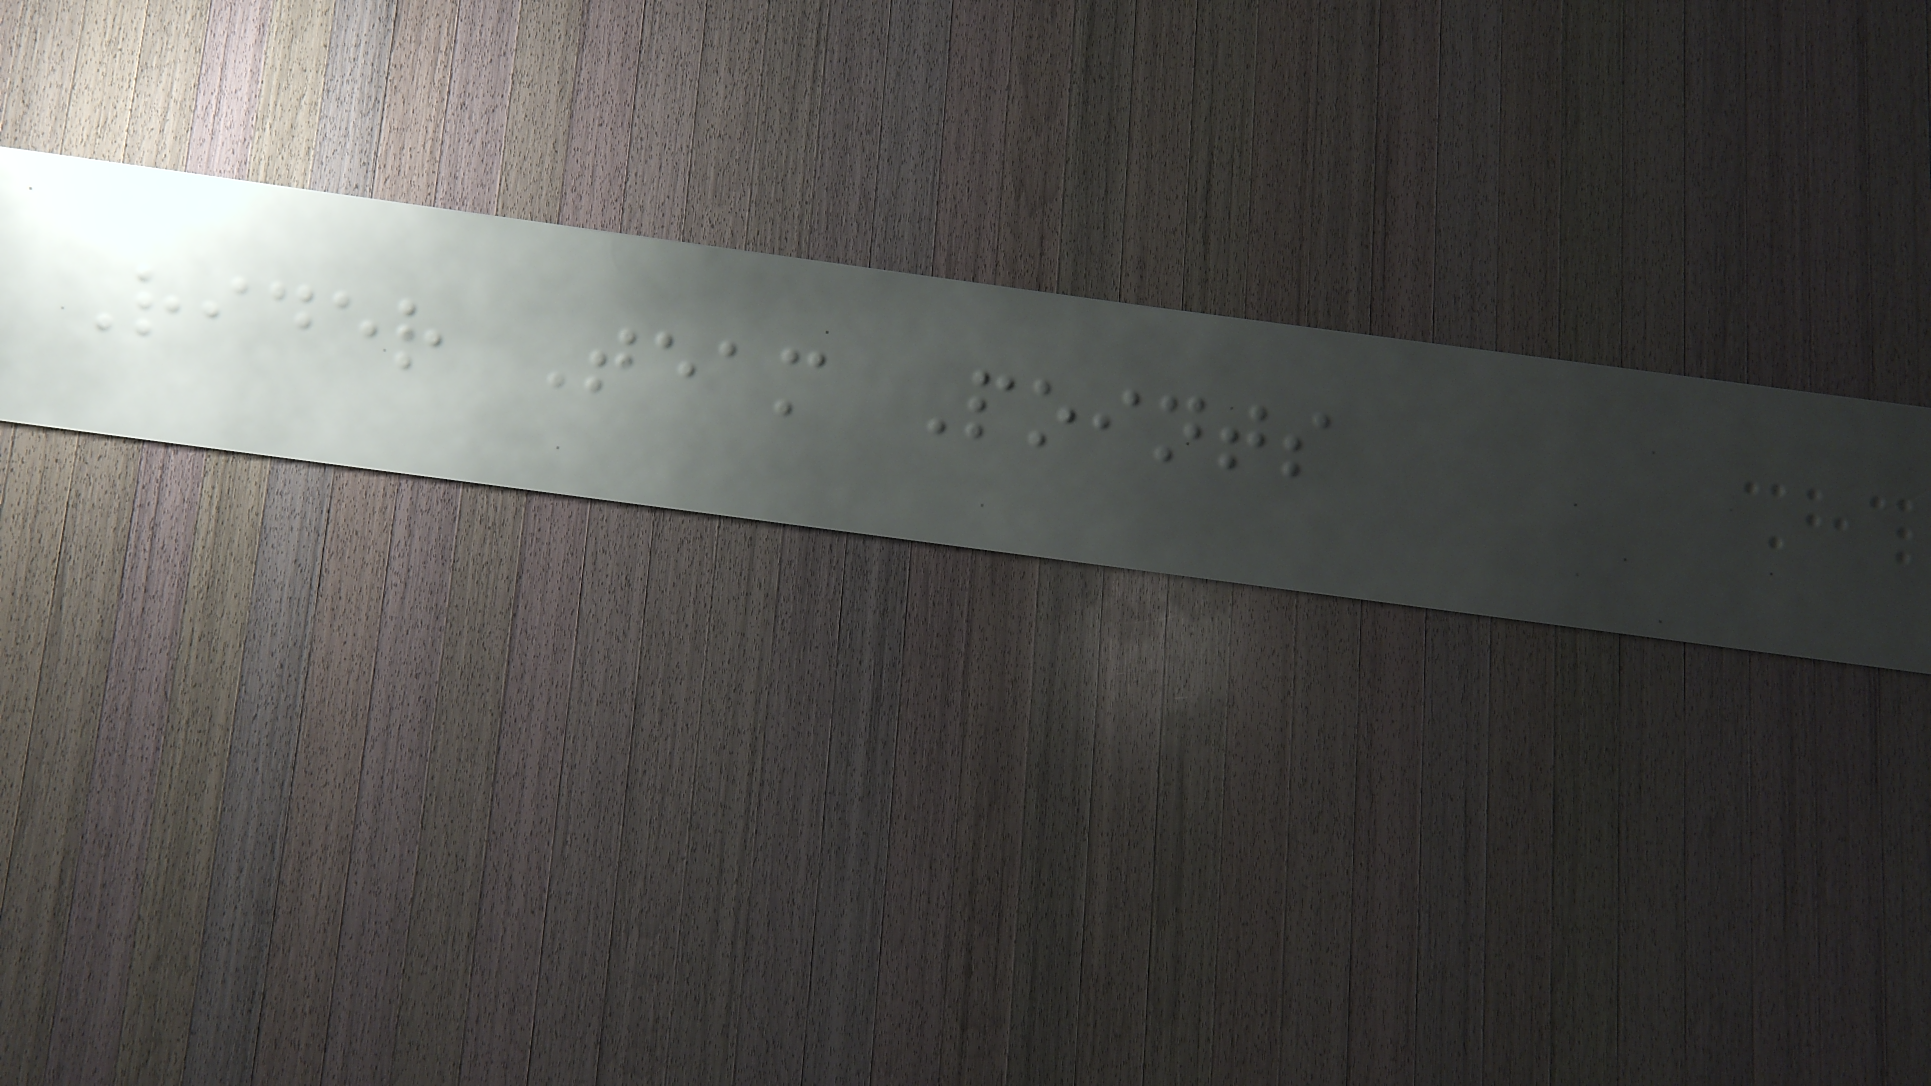Rider Team Points
